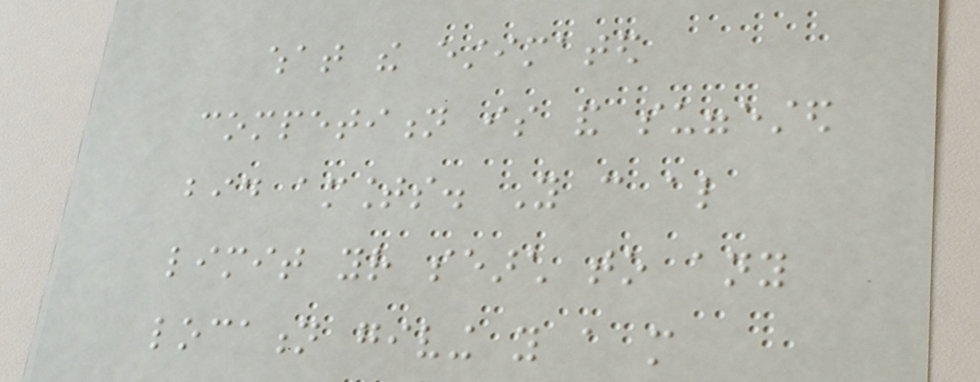what the estimated
competition is and suggested
bid amounts. You can also
limit your search to any
location giving you a more
